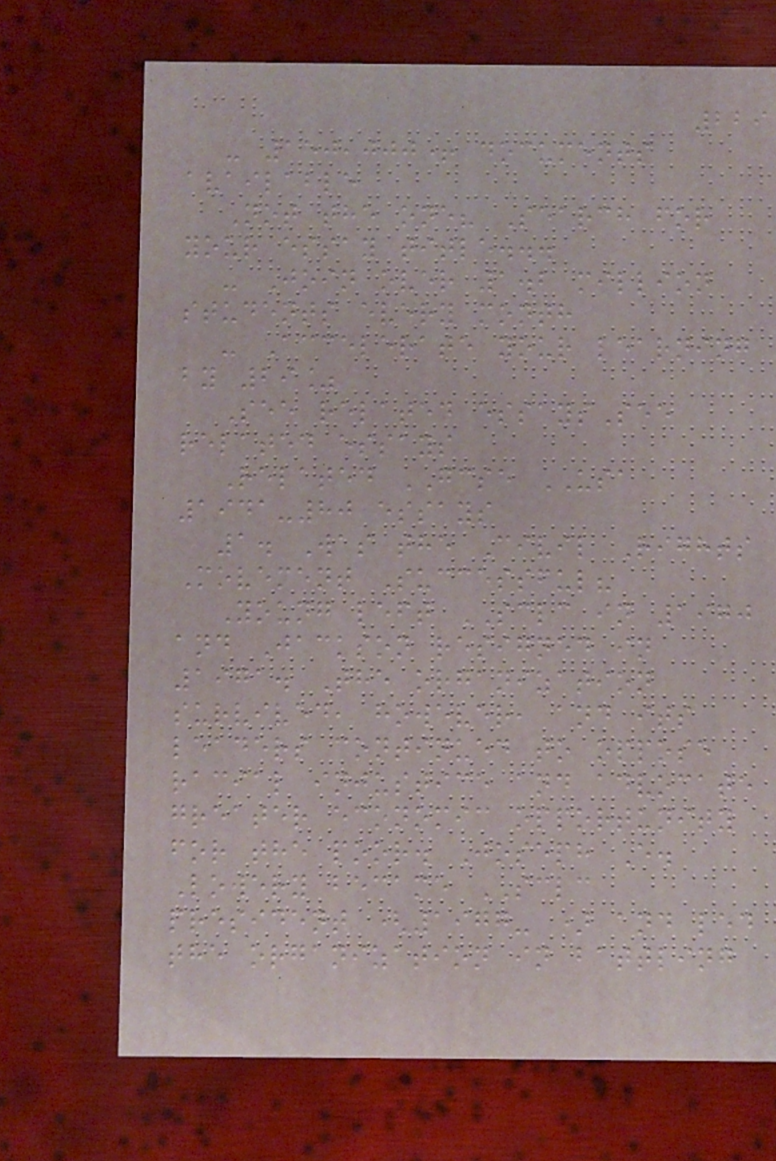229
- 150,000+ documents
available
Not the one? Search for
your essay title...
- Join over 1.2 million
students every month
- Accelerate your learning
by 29%
See related essaysSee
related essays
Related GCSE USA
1941-80 essays
1. Was the Civil Rights
Movement Successful?
Young left SCLC in 1970
and Jackson resigned in
1971. The organization
survived, however, and its
leaders continued to oppose
racial injustice and advocate
greater economic opportunity
for the poor. Joseph E.
Lowery became SCLC
president (1977- ) and led
the organization in battling
